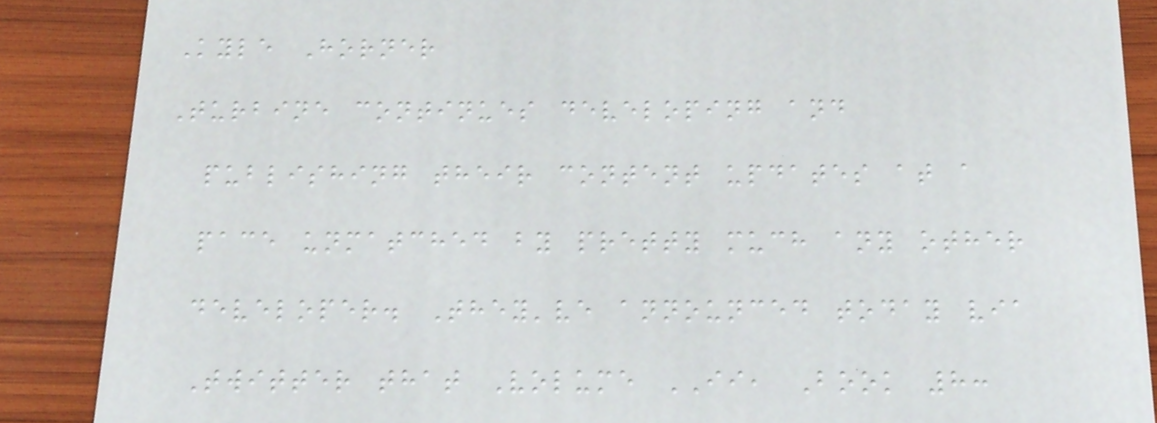Kyle Horner
Turbine continues developing and
publishing their content updates at a
pace unmatched by pretty much any other
developer. They've announced today via
Twitter that Volume II, Book 8:
